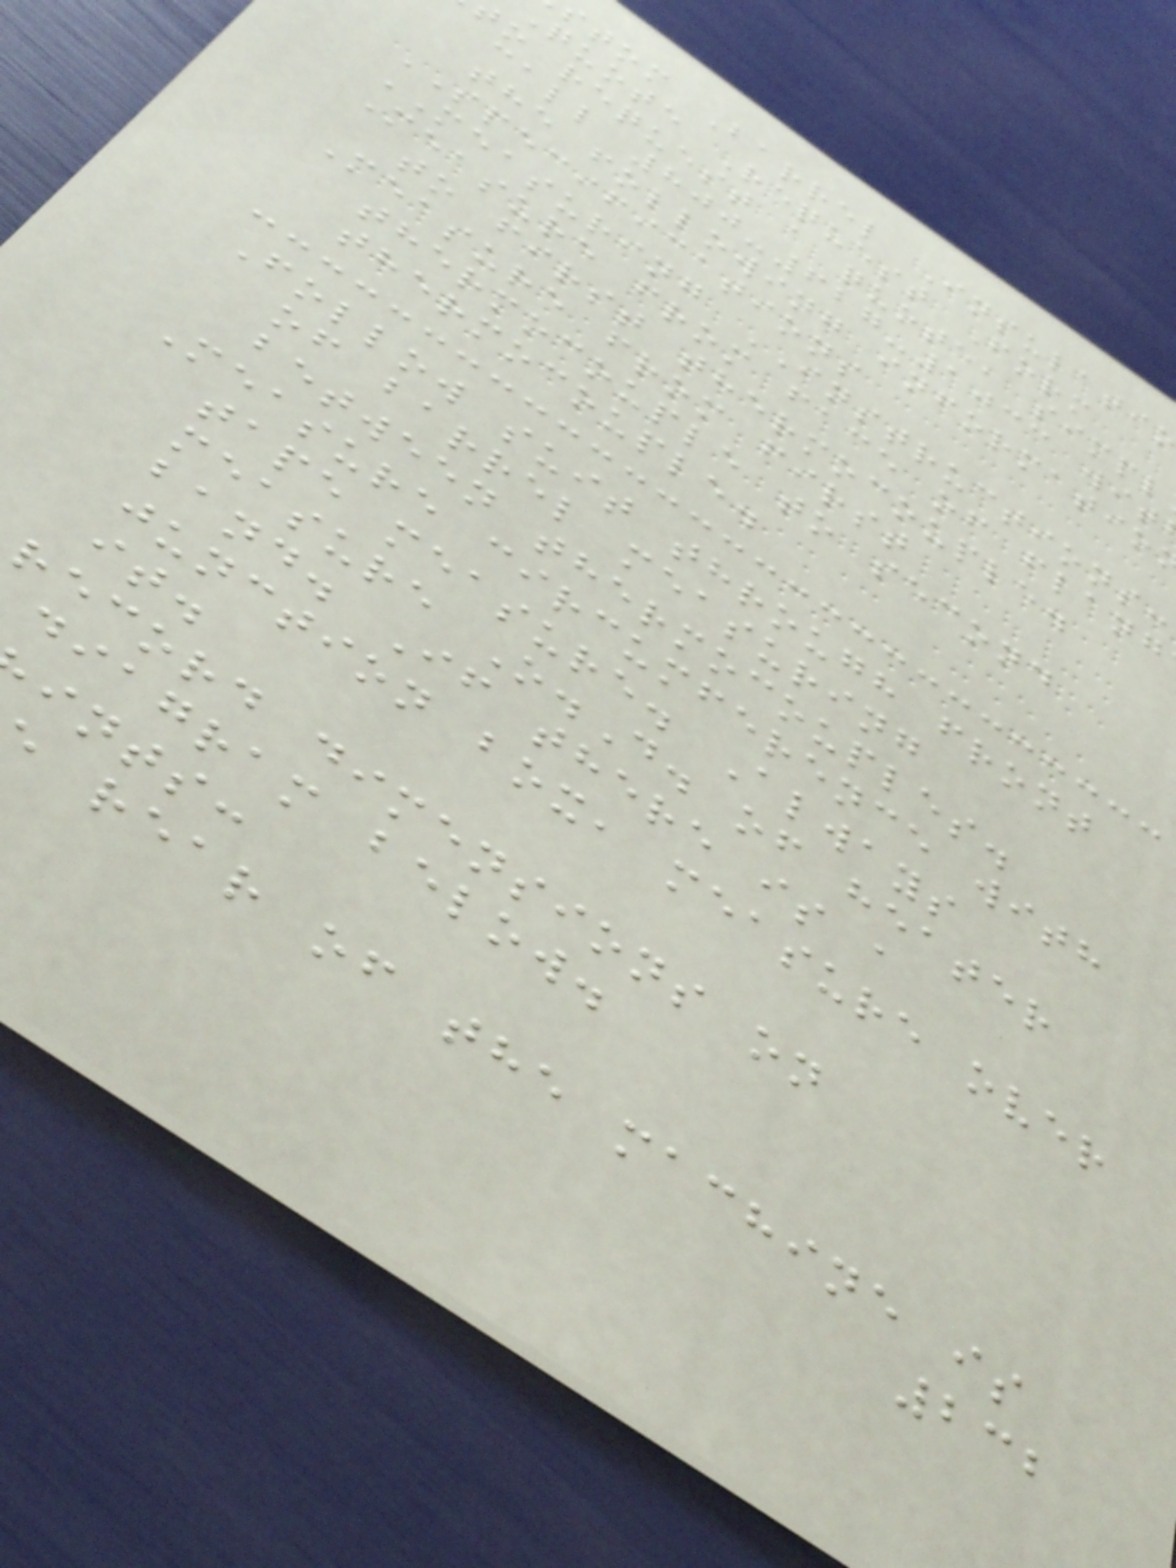stom Barrel Insulati
Quote Request Form
o request a quote, simpl
call 800-627-1033 wit
the following informatio
SPECIFICATIONS
MEASURING INSTRUCTIONS:
Measure from face of flang
to first thermocouple.
Measure from first
thermocouple to second
thermocouple.
Follow suit through front
of barrel measuring
between thermocouples.
Measure circumference with
tape measure. Always
measure O.D. of heater
band. If there is a
junction box, measure over
it.
record dimensions on
diagram below.
ints:
rear of the machine is
232
